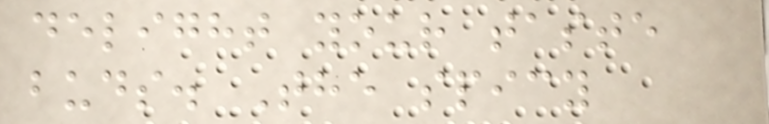delight your taste
buds. The spicy
